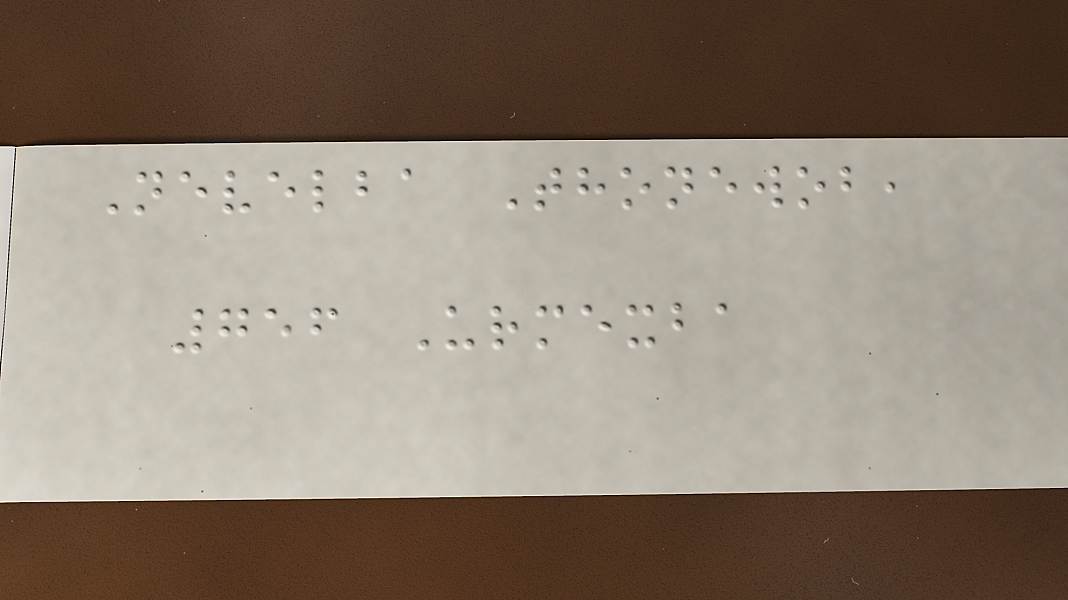Nevelba Thonewob,
756 Urmexba
